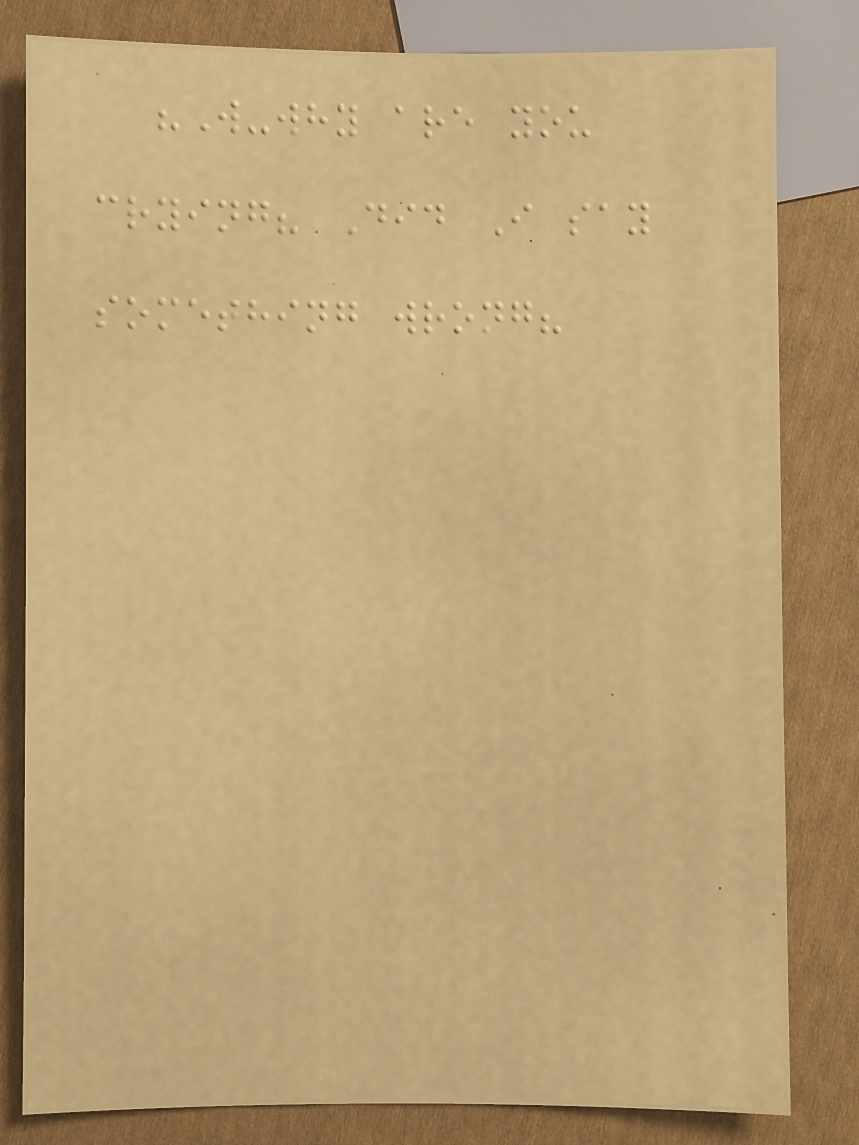"W-why are you
crying? Did I say
something wrong?
